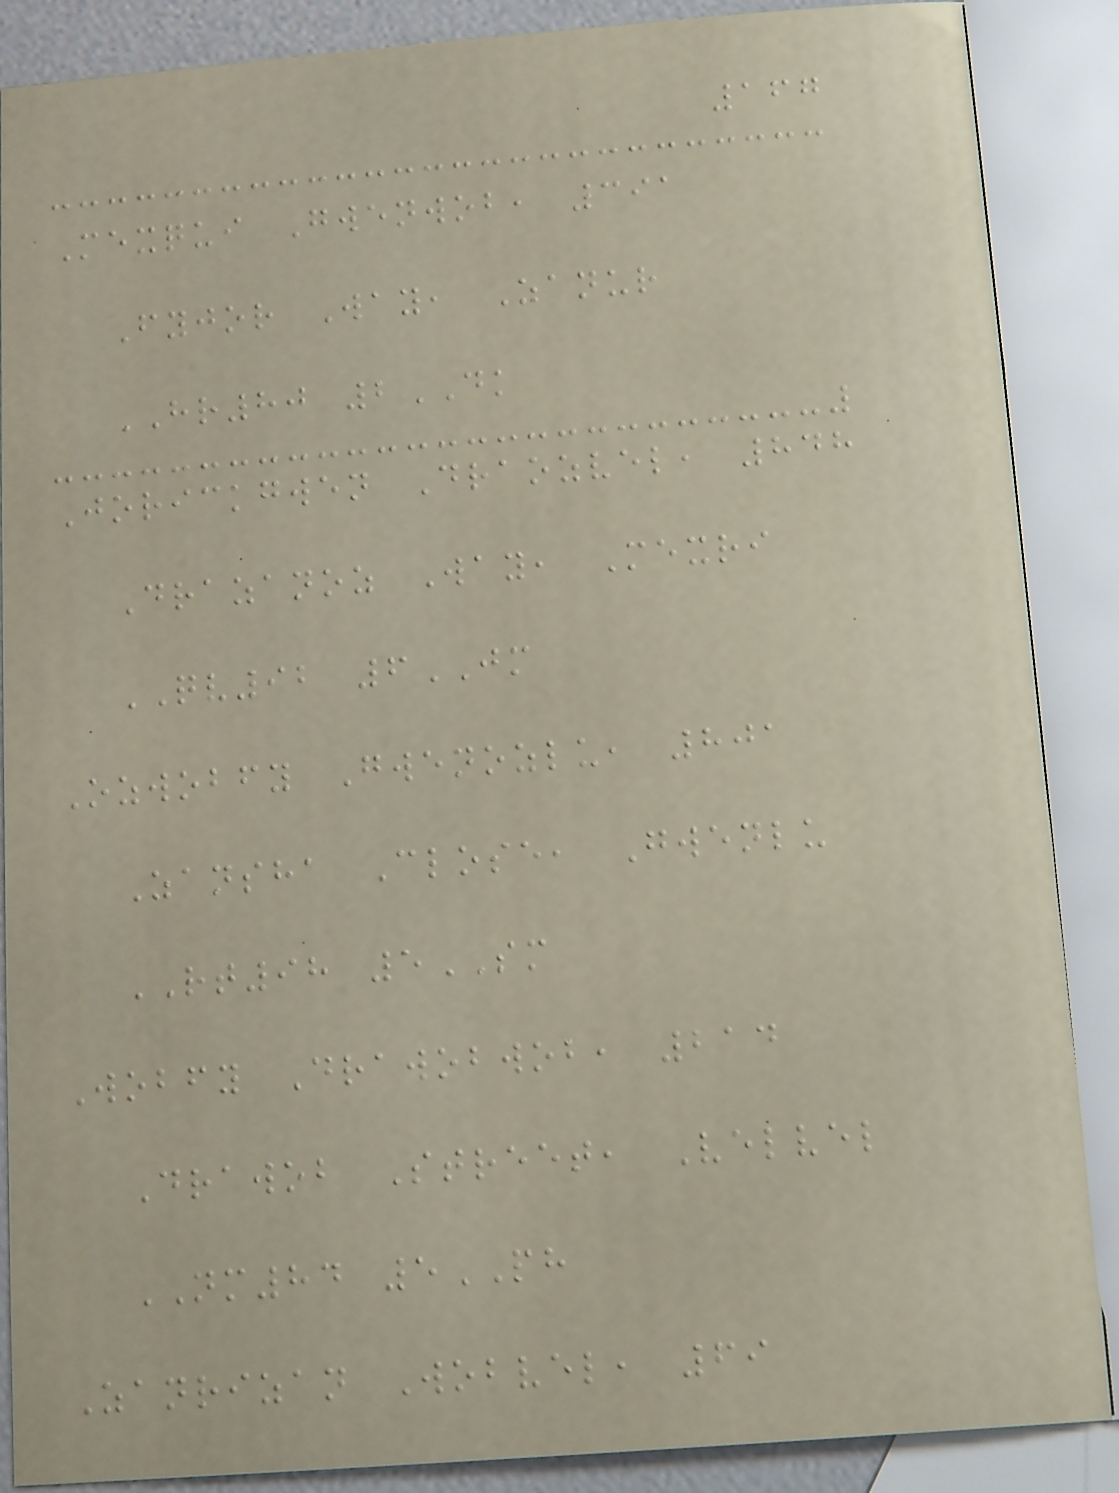167
Mexqui Gwenwob, 391
Fyjor Way, Zanur
HR80 2DK
Jorickgwen Draozvel, 848
Drazanoz Way, Mexri
QV92 6JM
Ozwobfy Gwenozlu, 801
Zansha Close, Gwenlu
RT98 5SM
Wobfy Drawobwob, 214
Drawob Street, Velvel
NM84 5PH
Zanrizan Wobvel, 69
